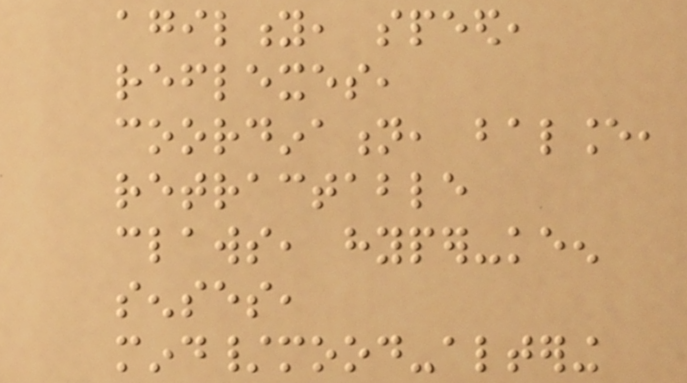agility, speed,
reflexes,
coordination, balance,
retractable
claws, hyper-keen
senses,
mind/mood-altering
